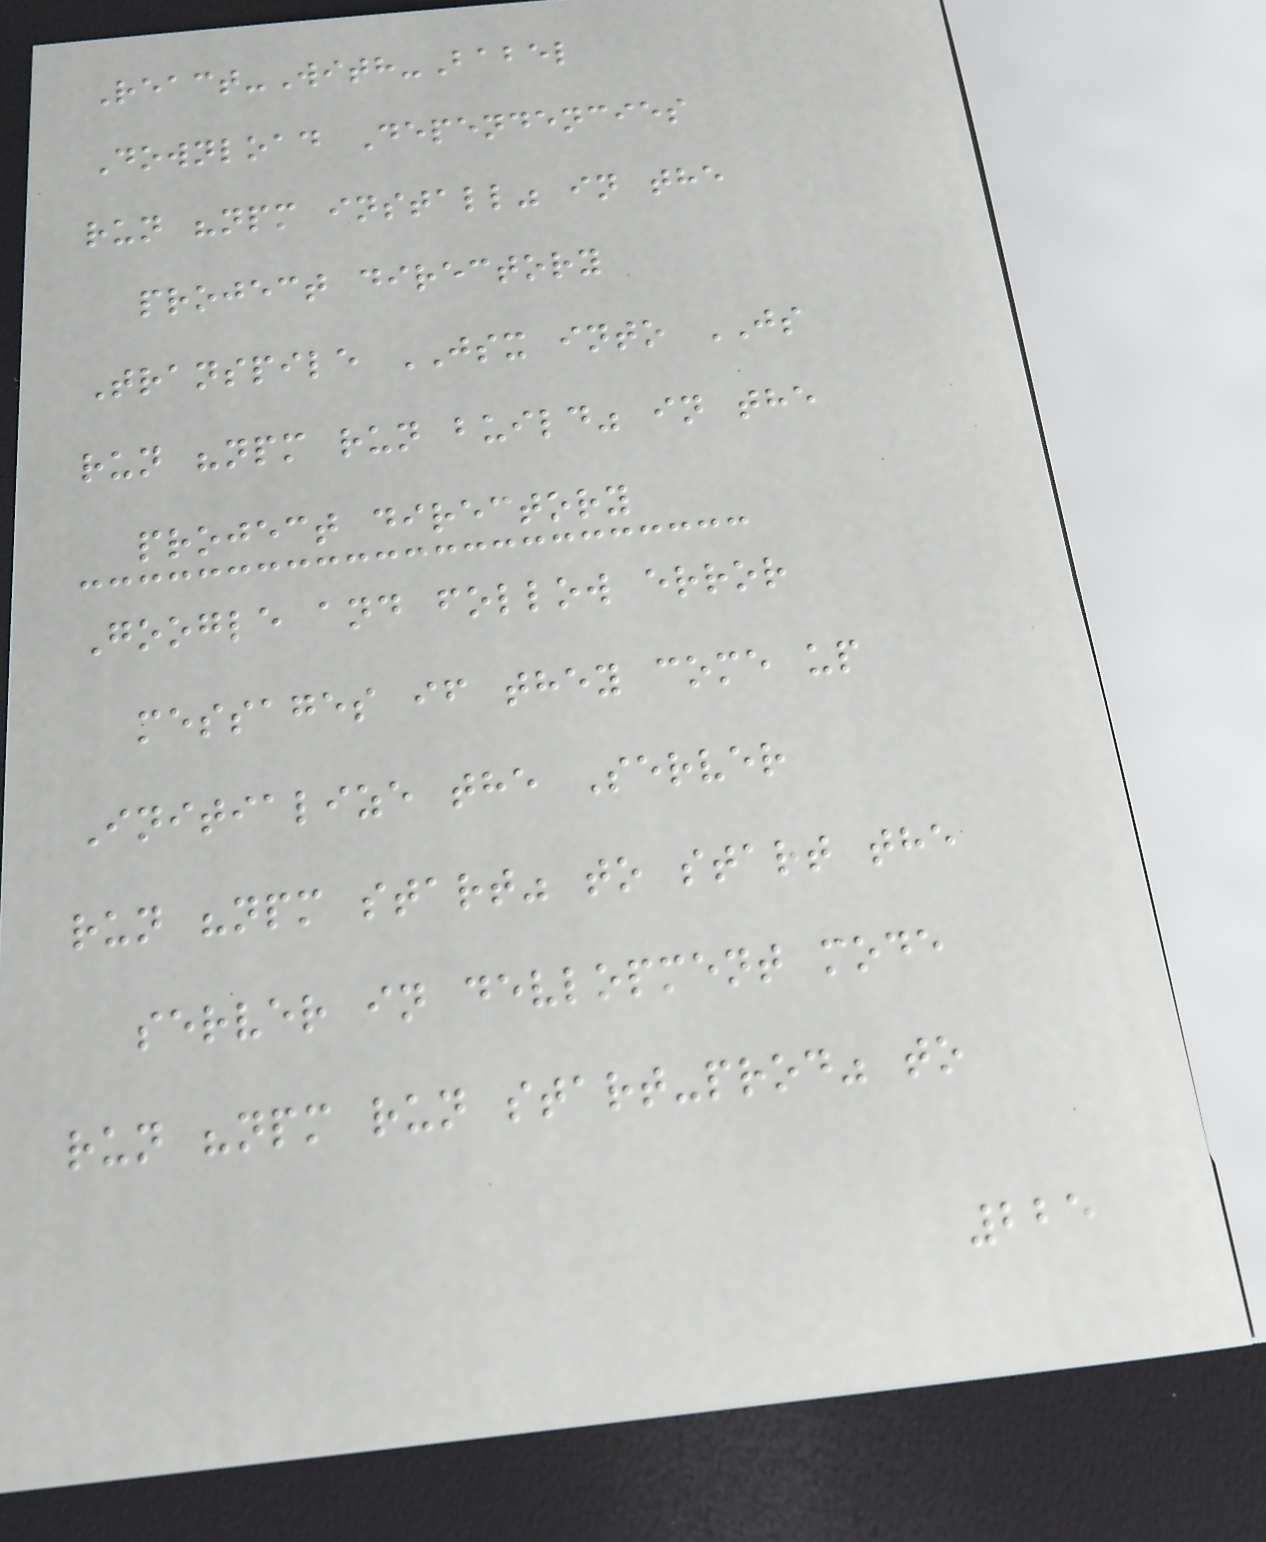React-With-Babel
Download Dependencies
run "npm install" in the
project directory
Transpile JSX into JS
run "npm run build" in the
project directory
Google and follow error
messages if they come up
Initialize the Server
run "npm start" to start the
server in devlopment mode
run "npm run start-prod" to
225
